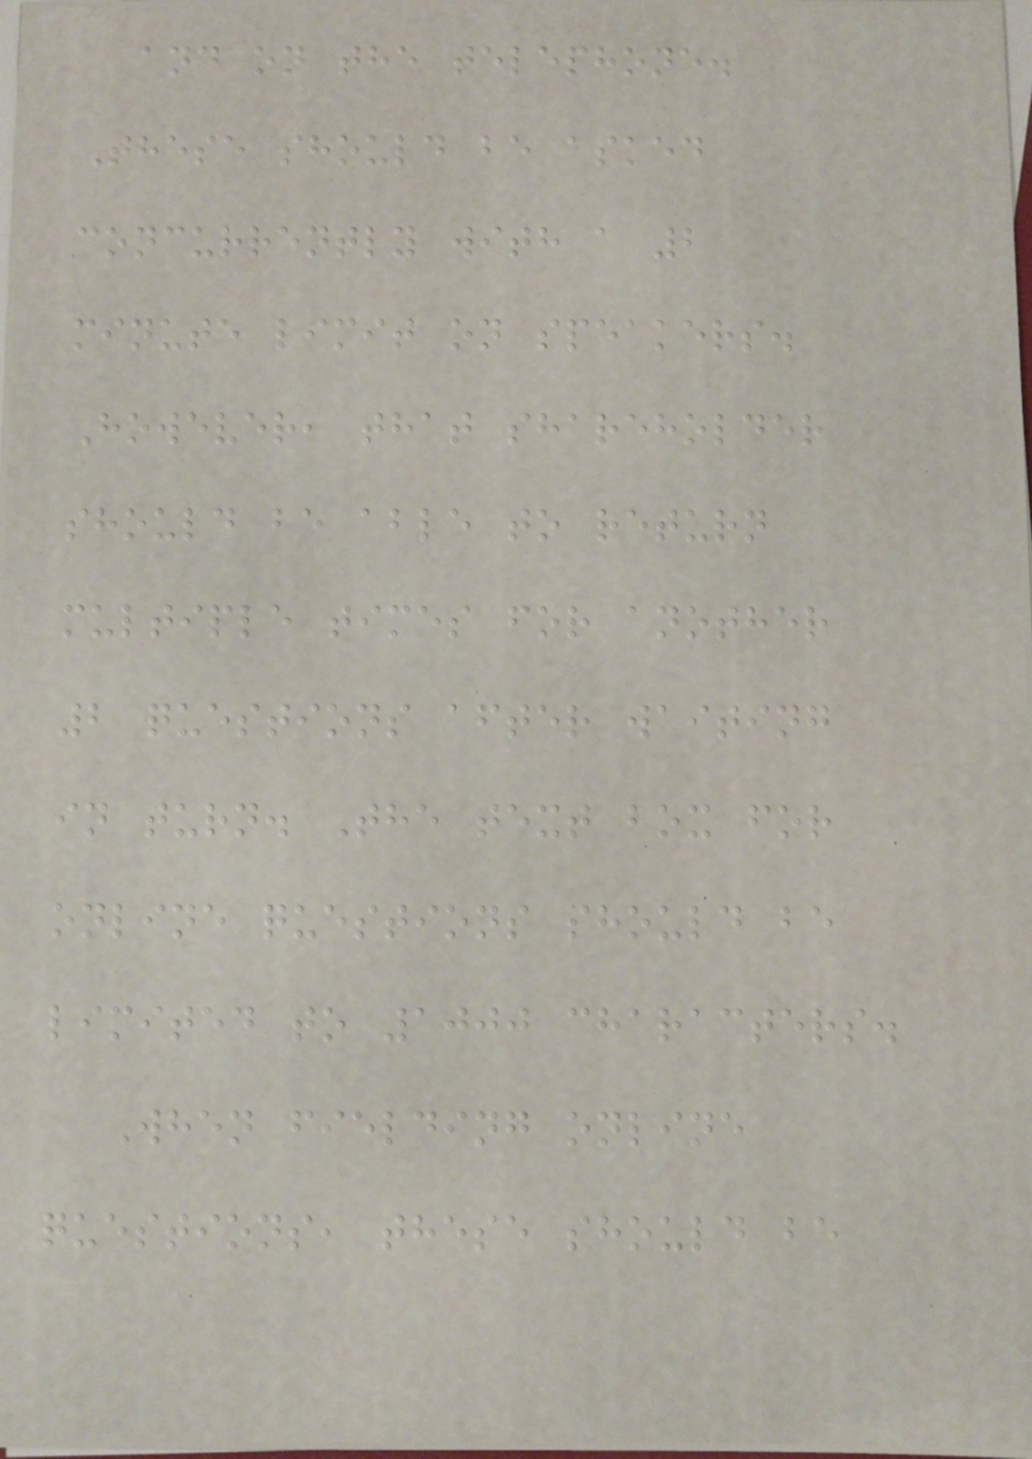and on the telephone.
These should be asked
concurrently with a 2
minute limit on speakers.
However, that shareholder
should be able to return
multiple times for another
2 questions after waiting
in turn. The text box for
online questions should be
limited to 1000 characters.
When fielding online
questions, these should be
